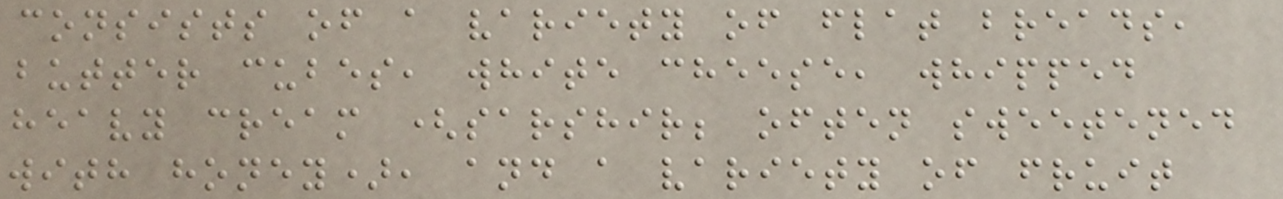consists of a variety of flat breads,
butter cubes, white cheese, whipped
heavy cream (sarshir; often sweetened
with honey), and a variety of fruit
